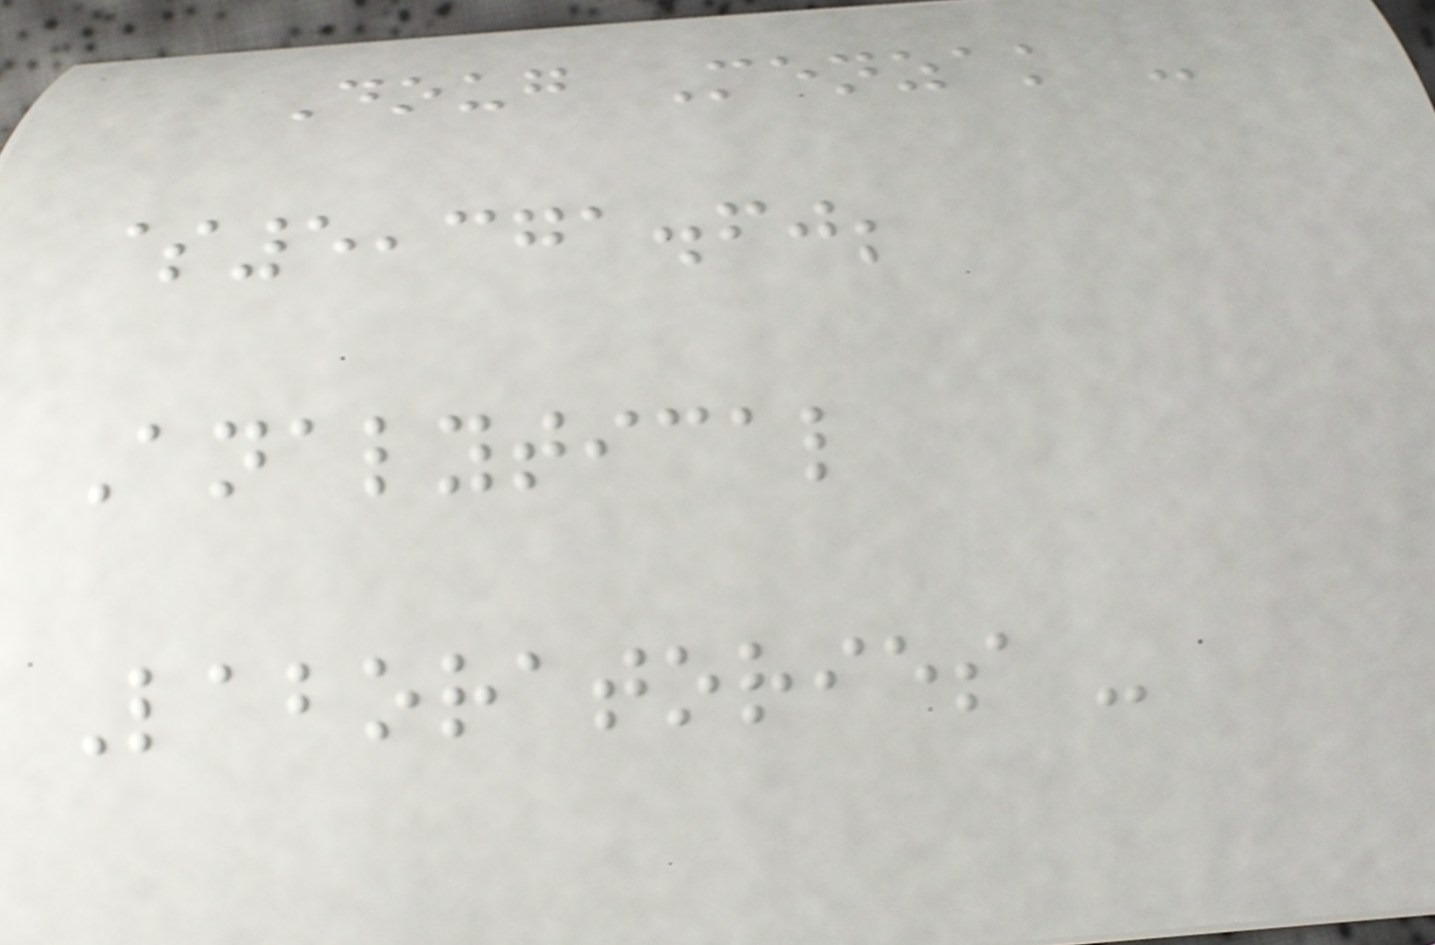Doug Menzak -
$5,371.60;
Analytical
Laboratories -
